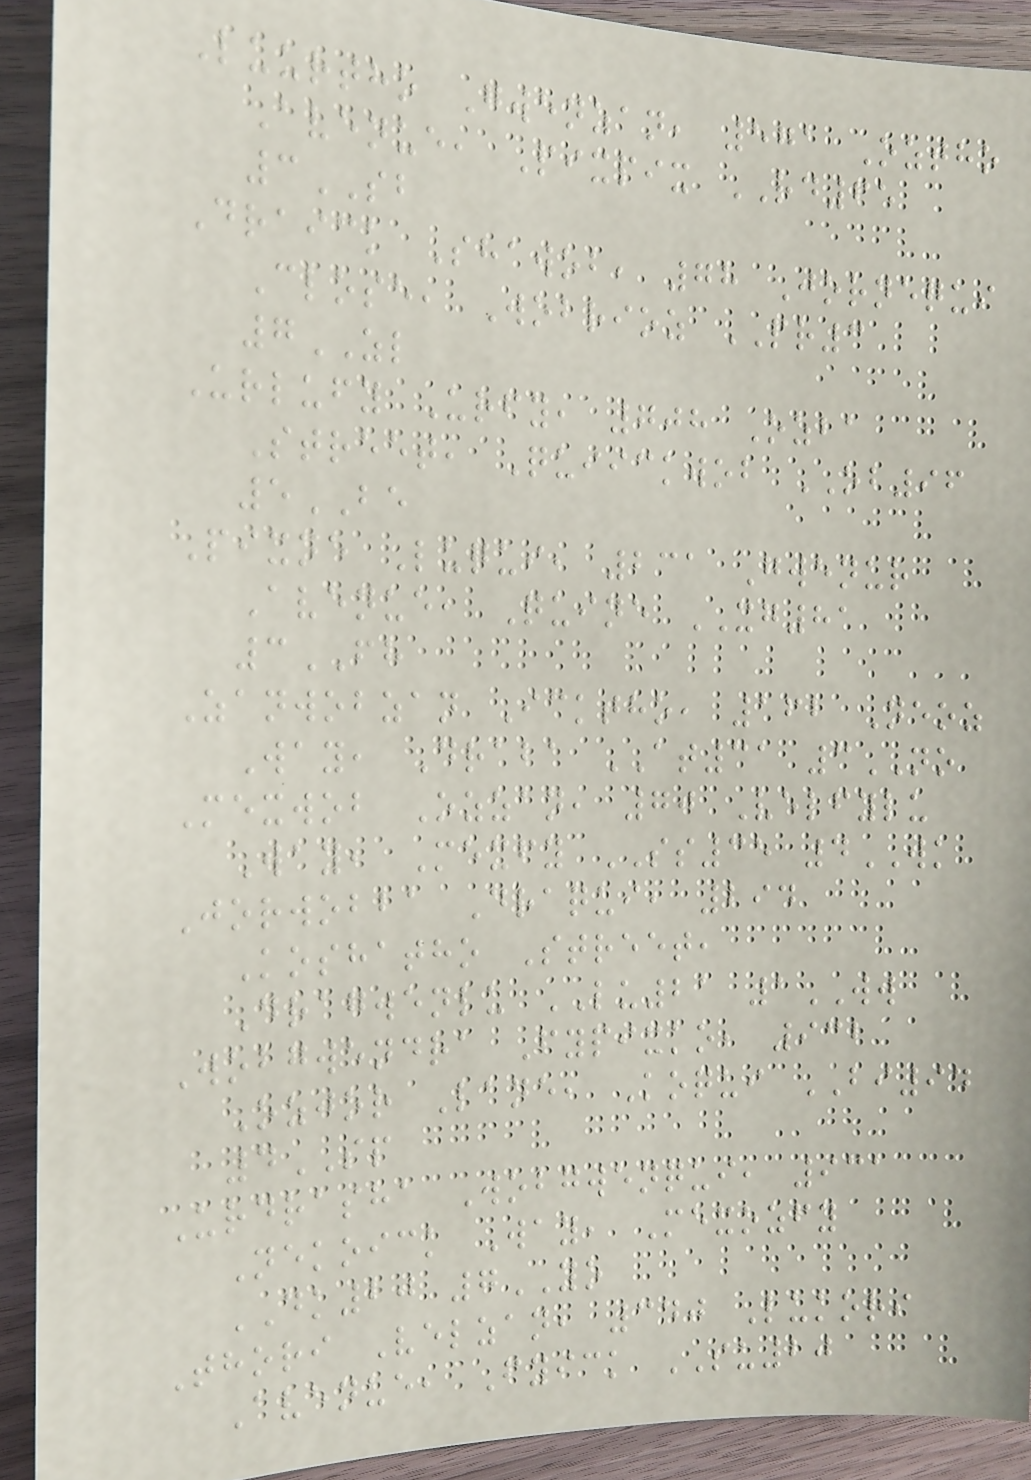Luurtho Gwenzan, 571 Oztho
Avenue, Pixpix RD65
3SB
Draick Shawob, 78 Jornequi
Close, Wobrioz PR3
7ZL
Urlufy Urfy, 708 Ozba
Street, Quiickwob OB96
5BE
Pixne Luqui, 231 Gwenur
Avenue, Quine XG81
3FH
Zanwobzan Icktho, 162 Neoz
Way, Draba AT31 3NO
Mexwob Ozzan, 70 Velfylu
Way, Mexfy SS35 4WK
Jorwobba Draqui, 294
Koshatho Street,
Dragwenlu LU21 1WW
Wobgwendra Fypixko, 932
Ozjor Lane, Koqui BI94
4SP
Urdrasha Wobgwenqui, 931
Nekoick Way, Mexozfy
DK20 7YO
Thori Velzan, 340 Lukori
Avenue, Fyick SU20
